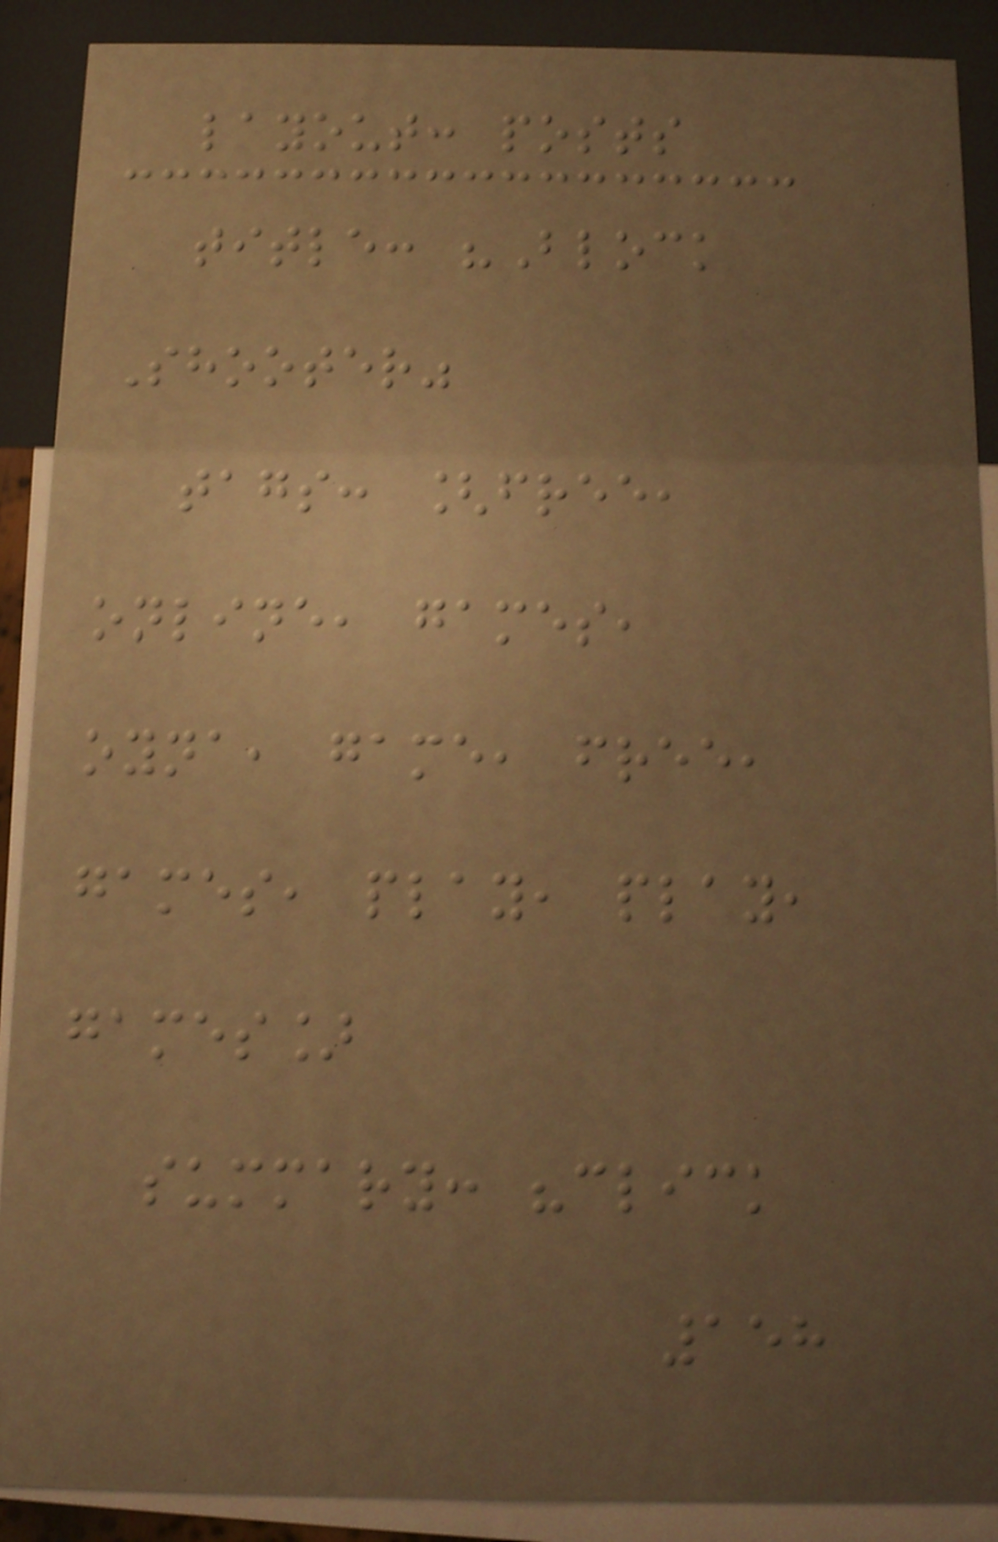layout: posts
title: "Block
Shooter"
tags: [free,
online, games,
oyna, game, free,
games, play, play,
games]
summary: "click
158
